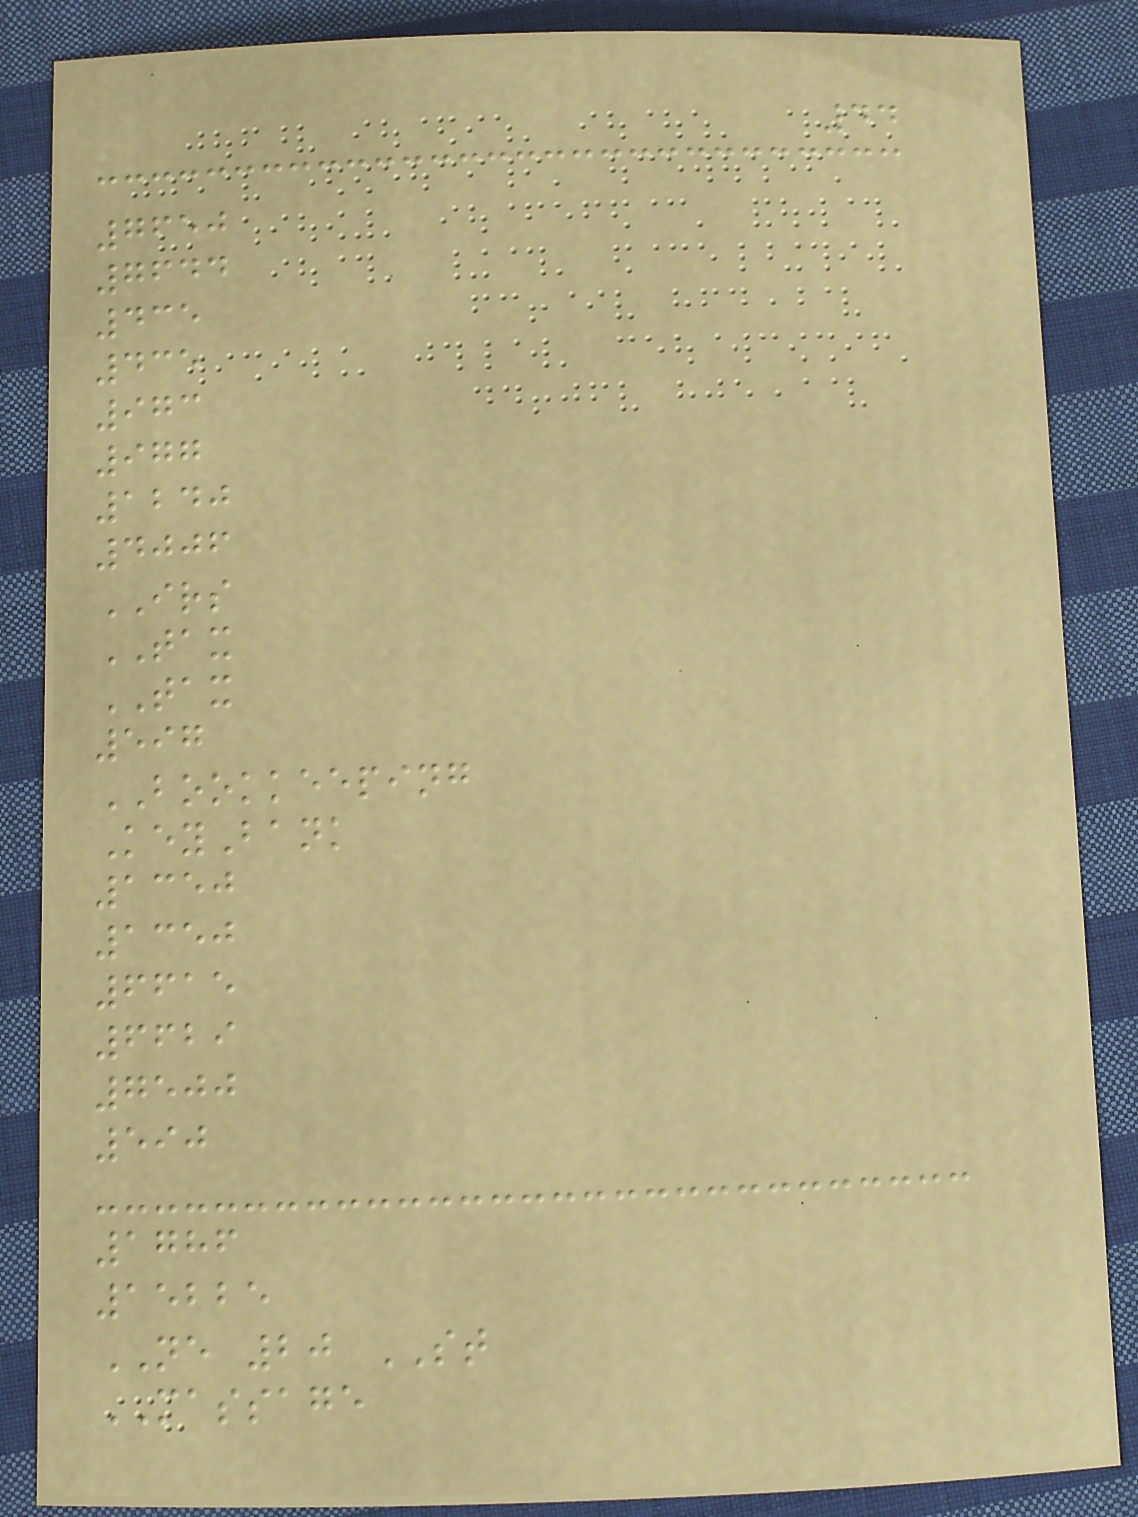44
7650
7644
435
435
973
977
1240
4006
IRS
TAX
TAX
597
BOOKKEEPING
KeyBank
1350
1350
6615
6629
7500
590
1786
15225
NE 20 ST
MASSAGE
